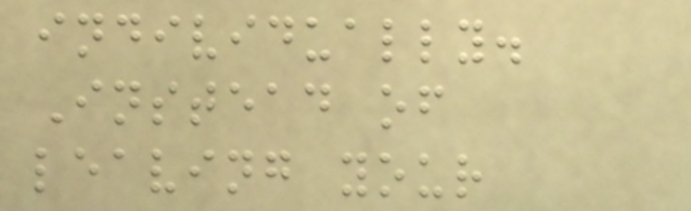individually.
Instead of
leaving your
